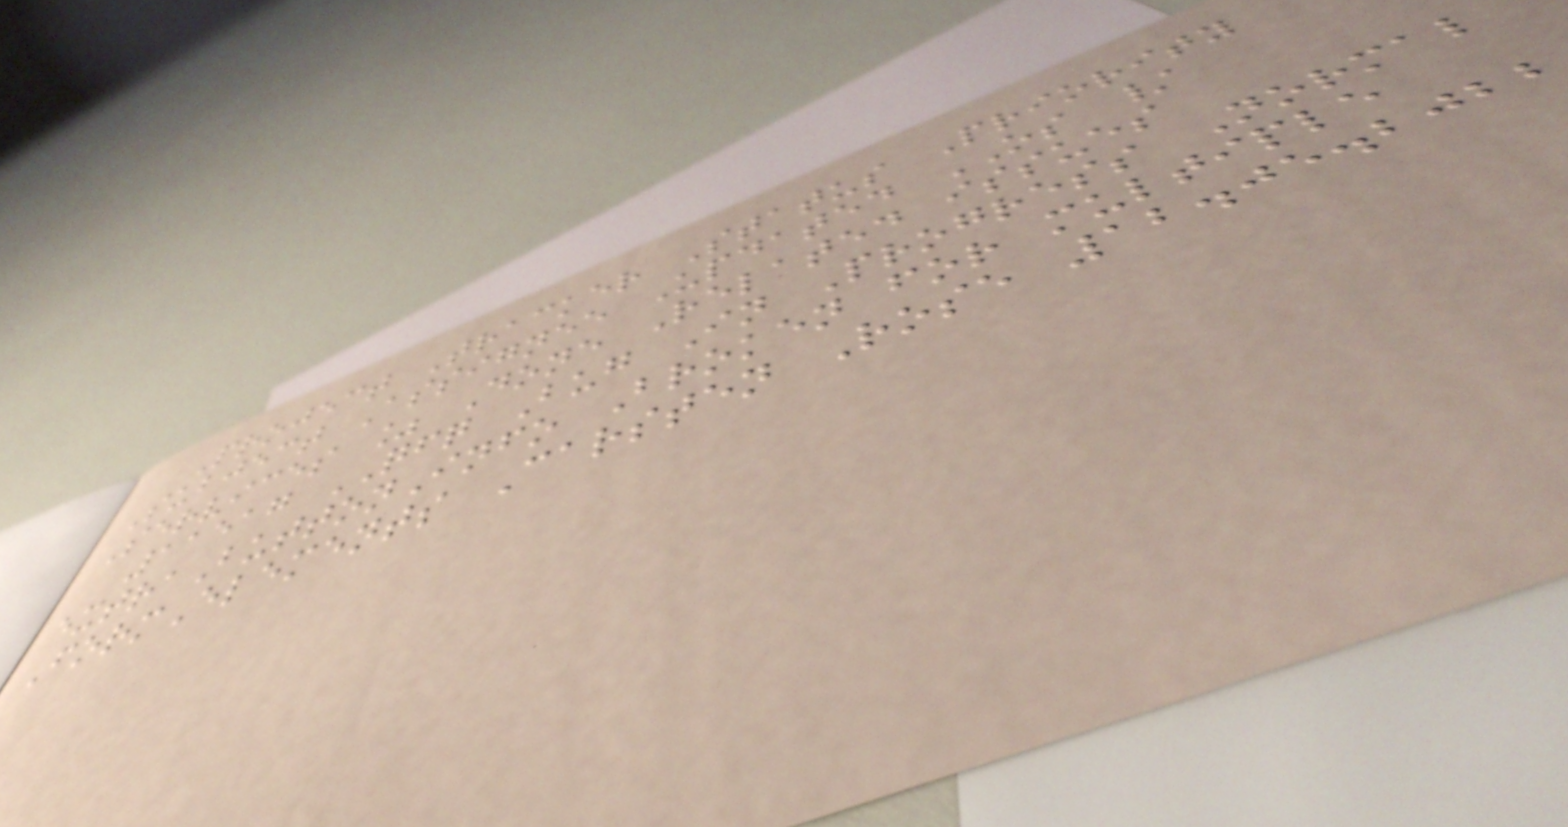Project Tracker Status Priority
Subject Assignee Updated OS /
Services % Done Related issues
11517 QFQ Bug In Progress Normal
extraButtonInfo Broken for multiple
FormElements Carsten Rose 12.05.2022
